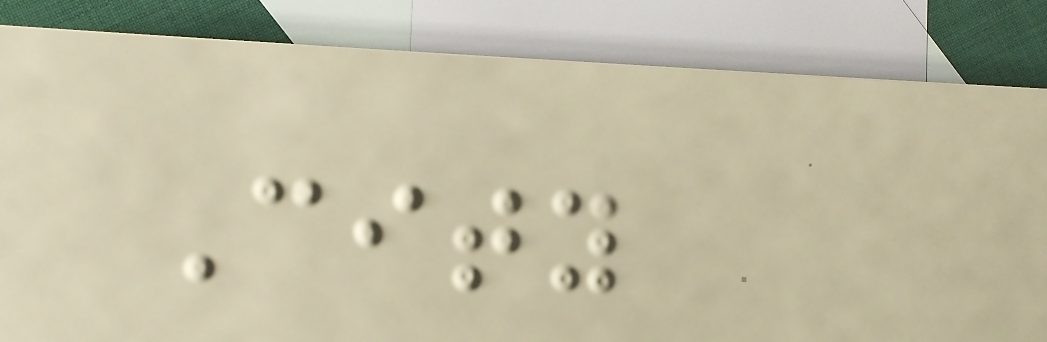City
